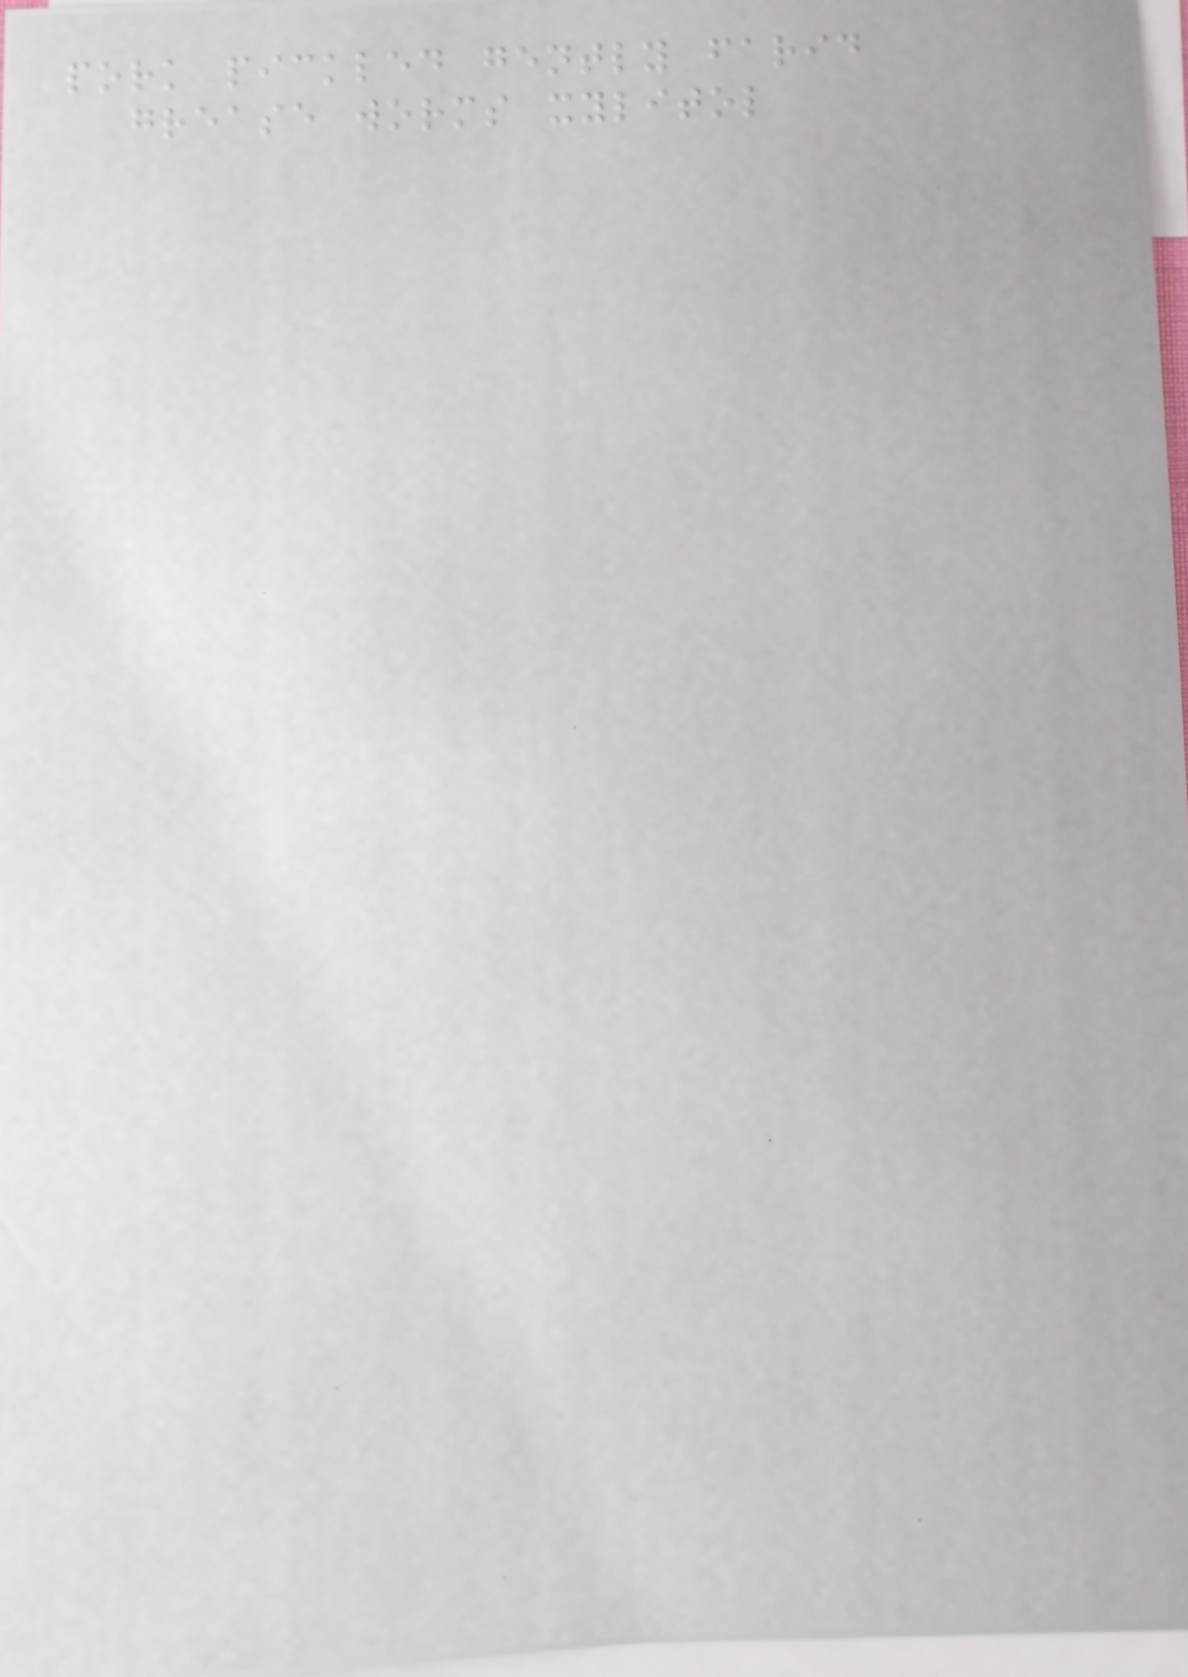pork pickled gently farid
grease worms xylitol
